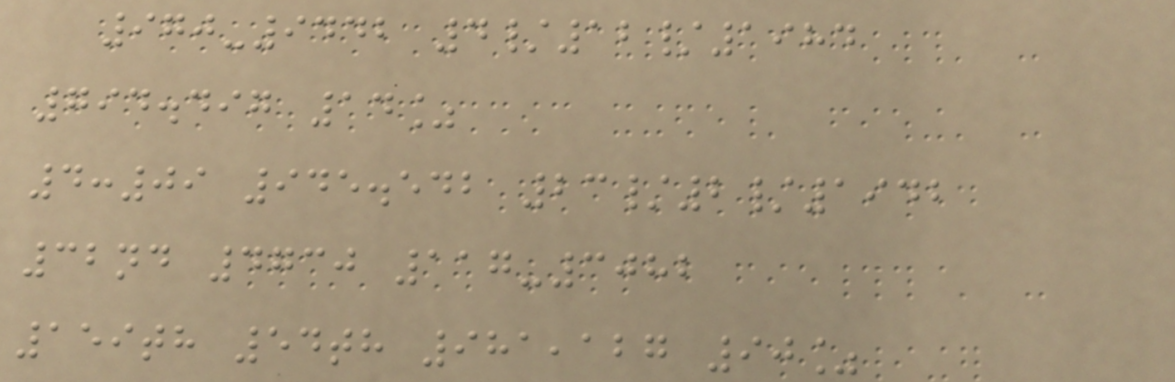970-9442 4/12/1984
794.497 14%
4:09 945.542 23/2/1942
32nd 4730 117-3082
159th 54th 981,127 90%
